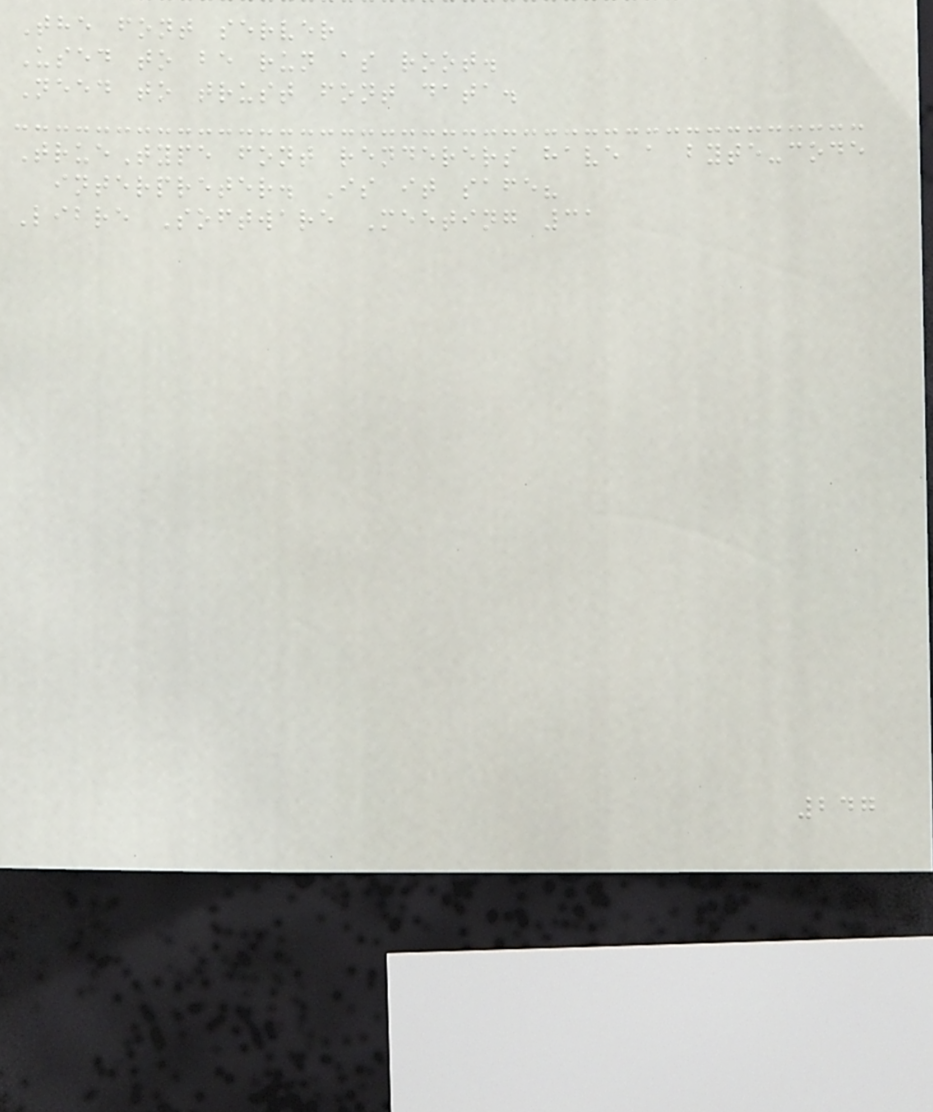The font server
Used to be run as root.
Need to trust font data.
TrueType font renderers have a byte-code
interpreter. Is it safe?
Libre Software Meeting 31
247
